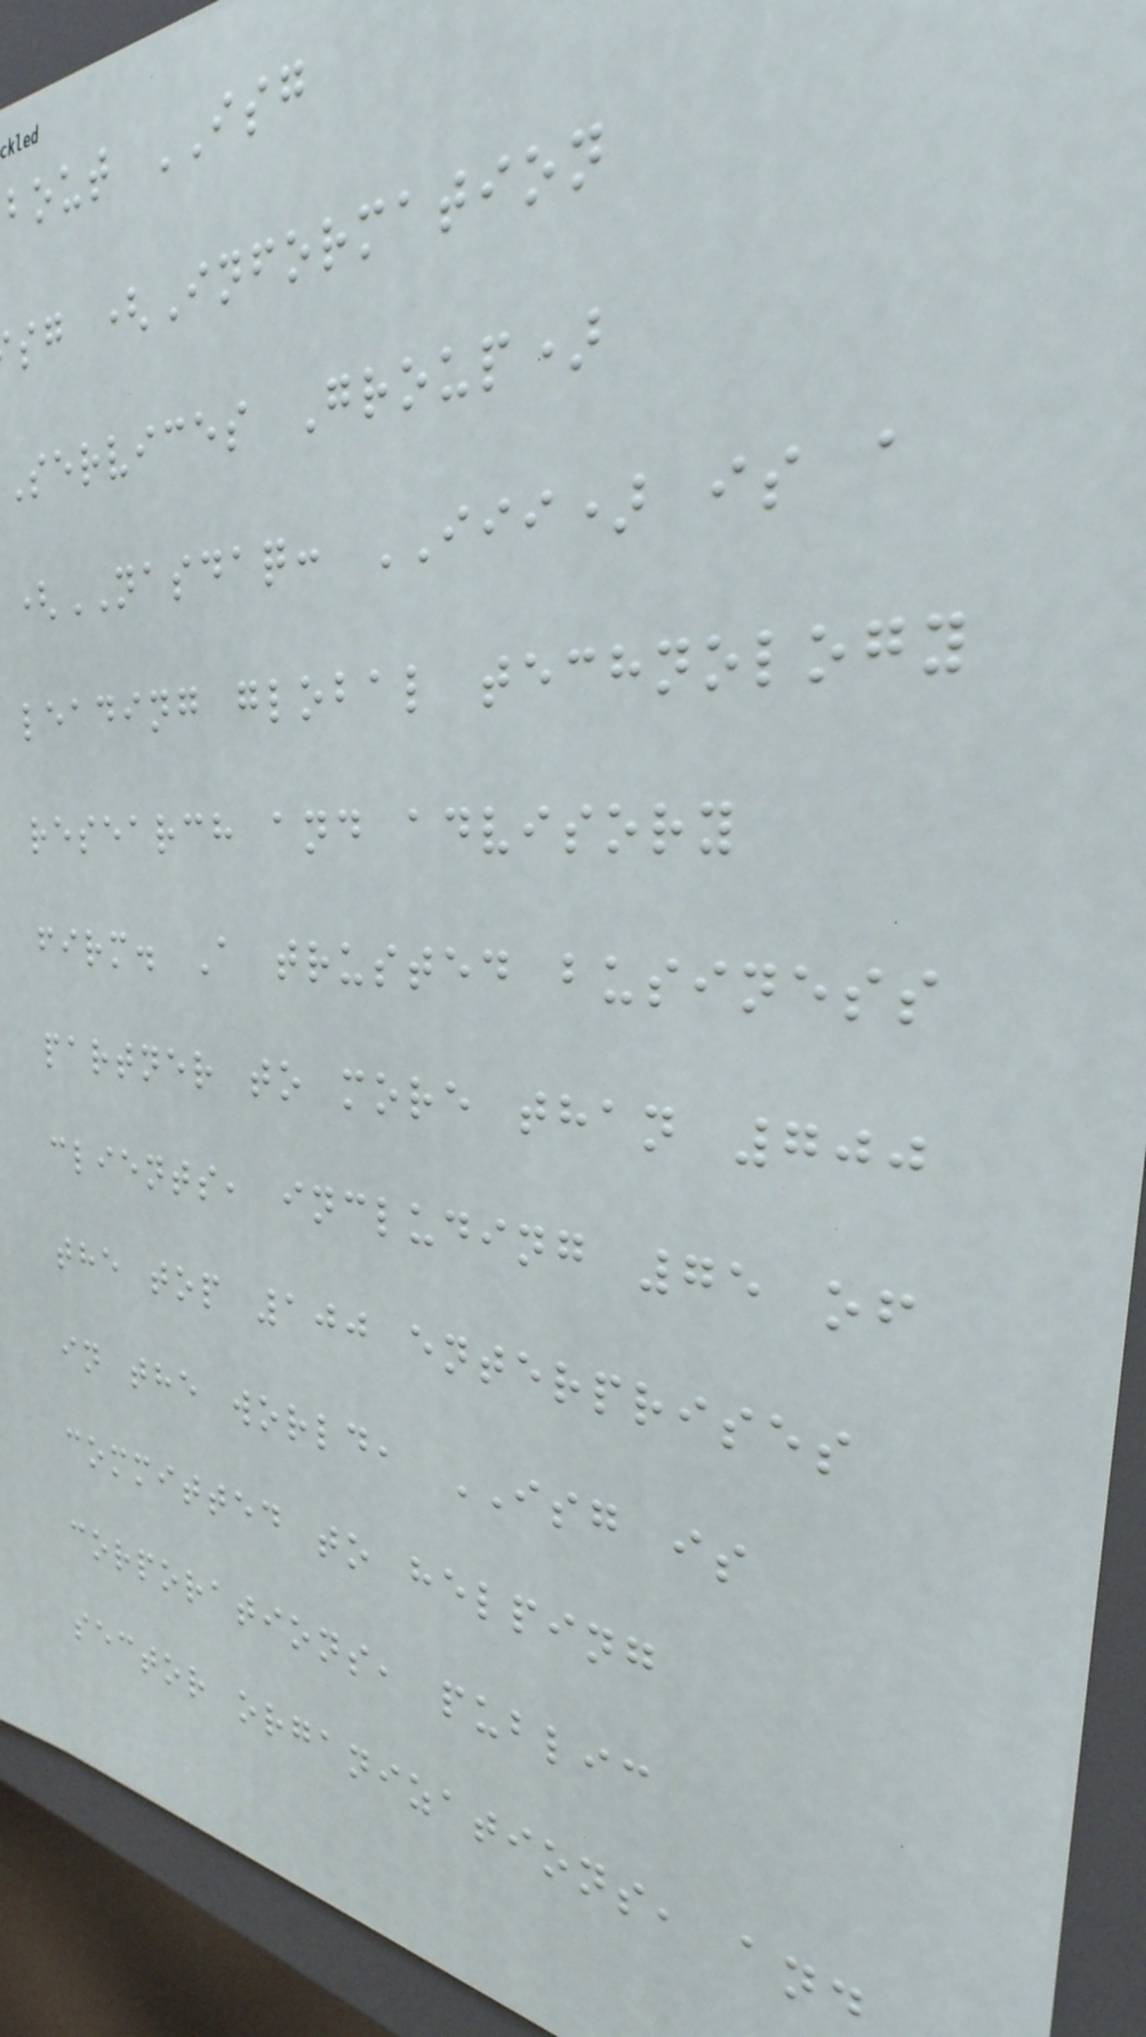bout ISG
sg (Information
Services Group)
(NASDAQ: III) is a
leading global technology
research and advisory
firm. A trusted business
partner to more than 700
clients, including 75 of
the top 100 enterprises
in the world, ISG is
committed to helping
corporations, public
sector organizations, and
